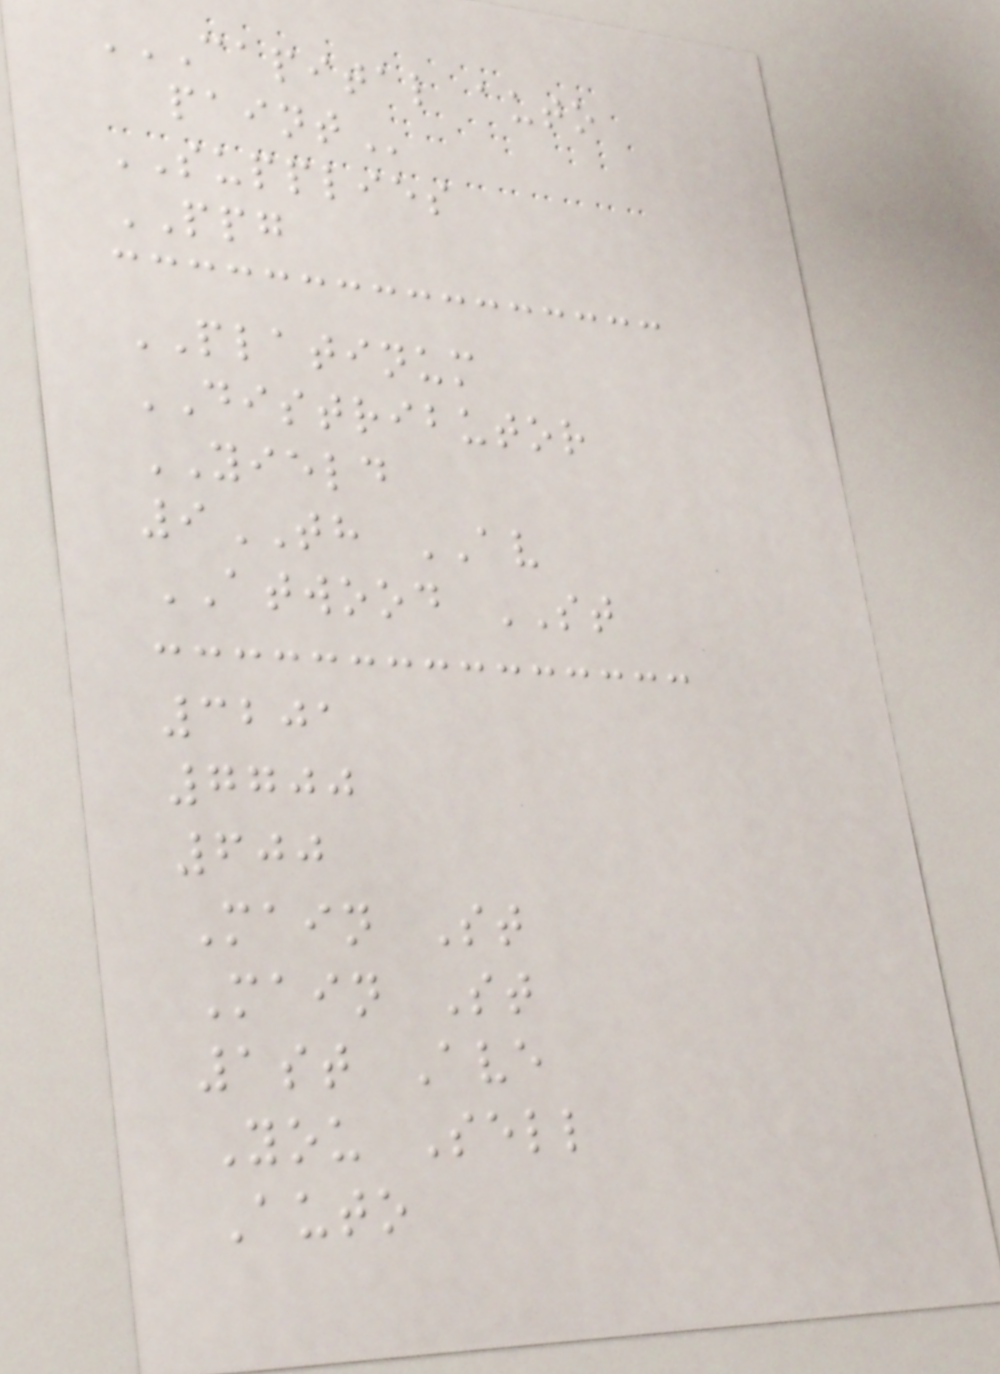CAPITAL AUTO
PAINT
SUPPLIES
PPG
PLATINUM
DISTRIBUTOR
YIELD
9TH AV
ATWOOD ST
3201
7700
600
Main St
Main St
1st Ave
You Sell
Auto
